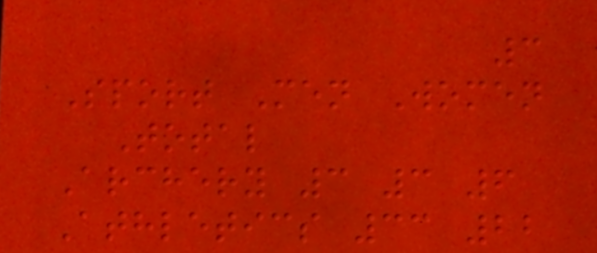3
Sport Men Women
Total
Archery 3 3 6
Athletics 33 22
